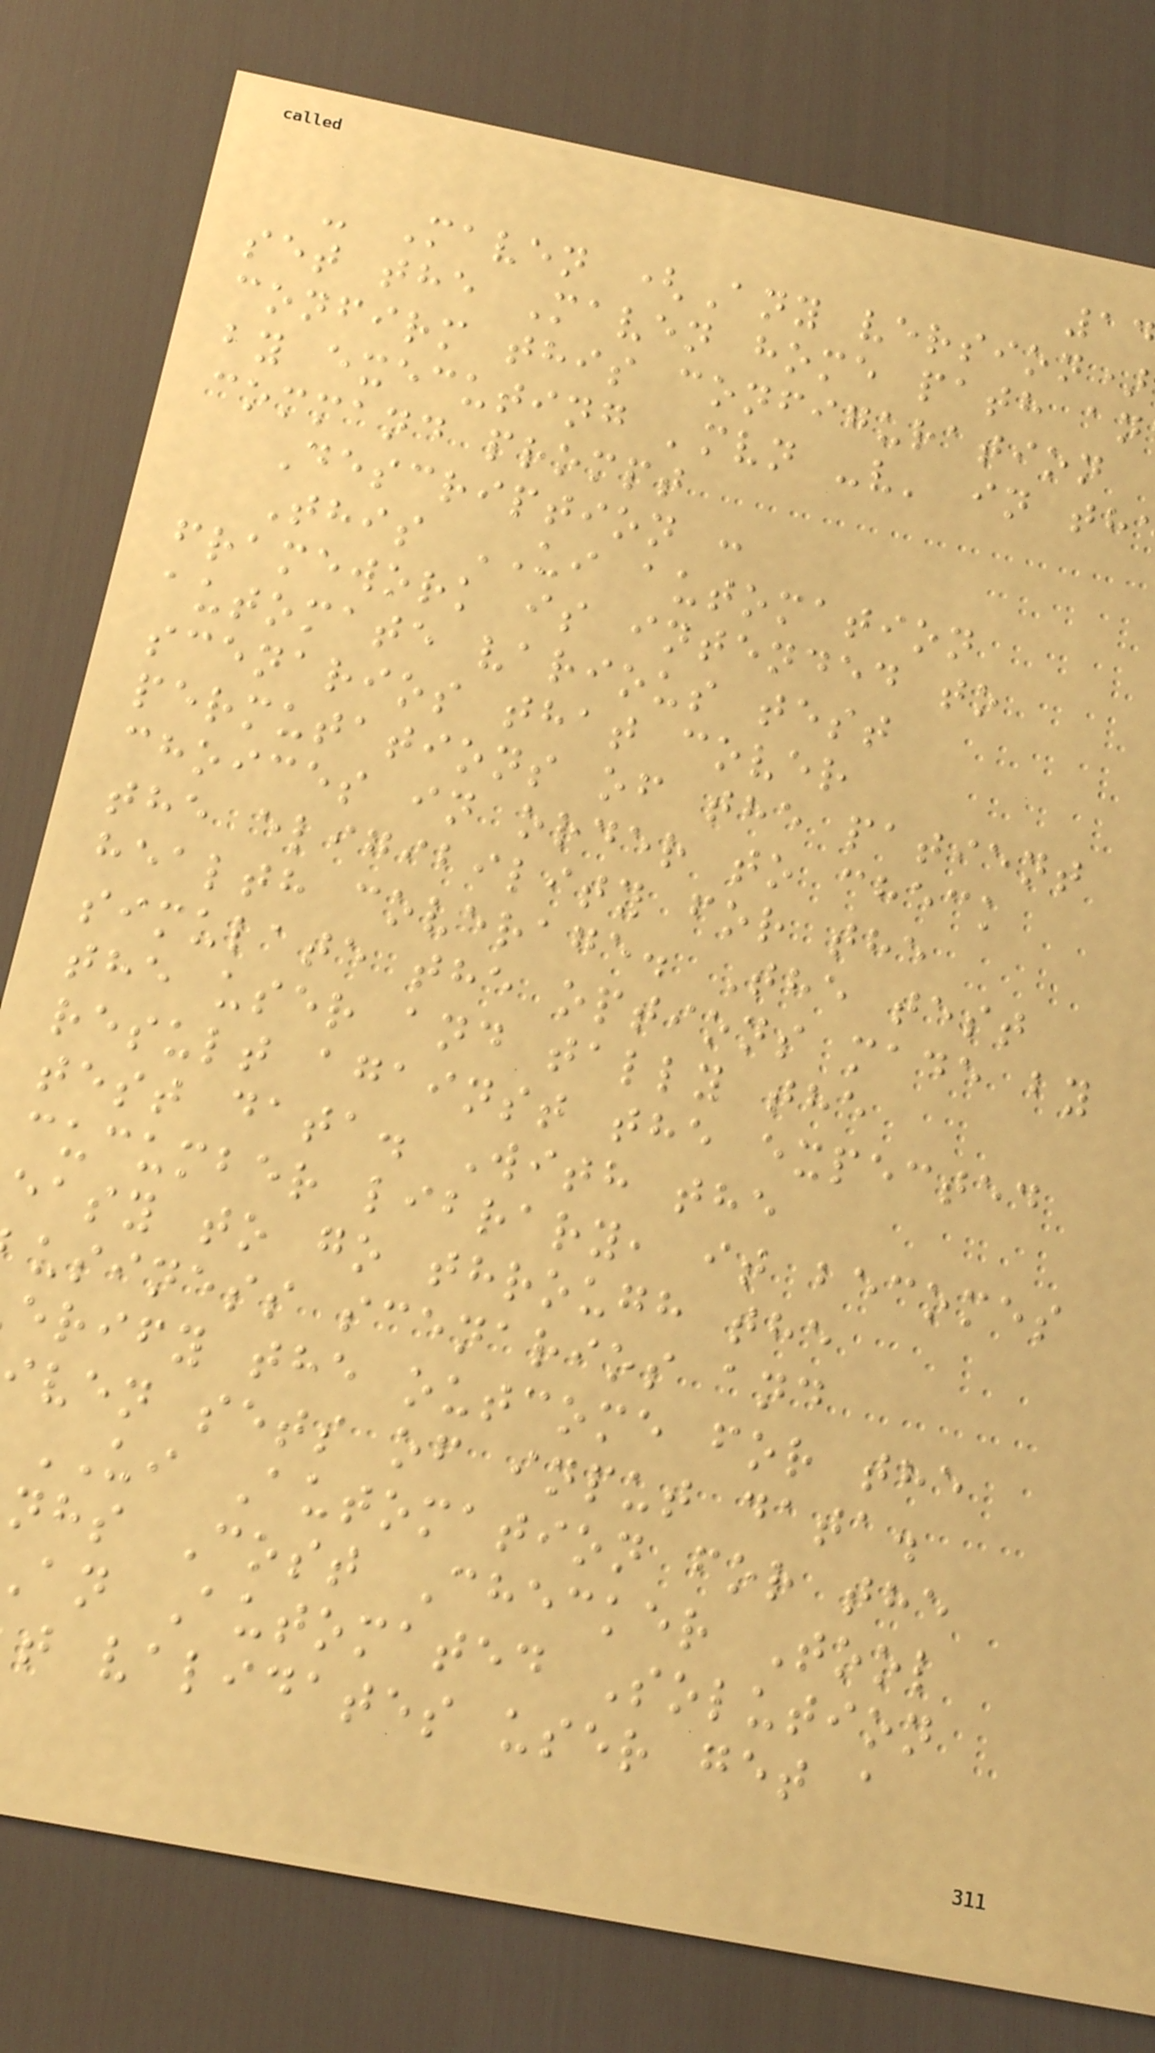- Maven (Any version)
set the Maven home path an
confirm this configuration
by executing 'mvn -v' in th
command prompt
Description :
This UI automation
framework is intended to
automate various test
scenarios that cover
permutations of the patient
choices in order to check
the eligibility for the
health coverage. The test
simulate the options made by
the user and tally the
result against the expected
test data. With the
cucumber library, it becomes
easy to go through the
usiness scenarios and
erify the outcome for the
ven sets of input data.
UI Automation for the
nhs Cost Checker Tool
an Automated Solution
t validates user get a
